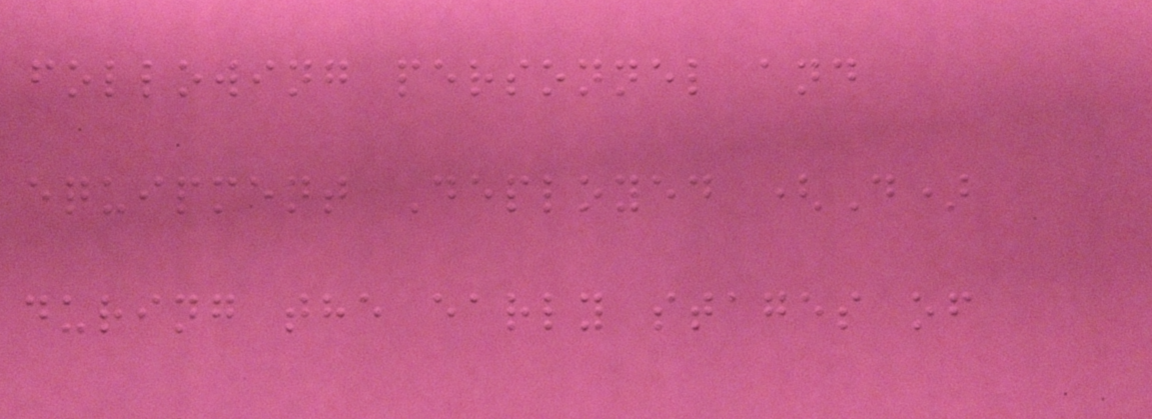following personnel and
equipment Deployed (D)
during the early stages of
